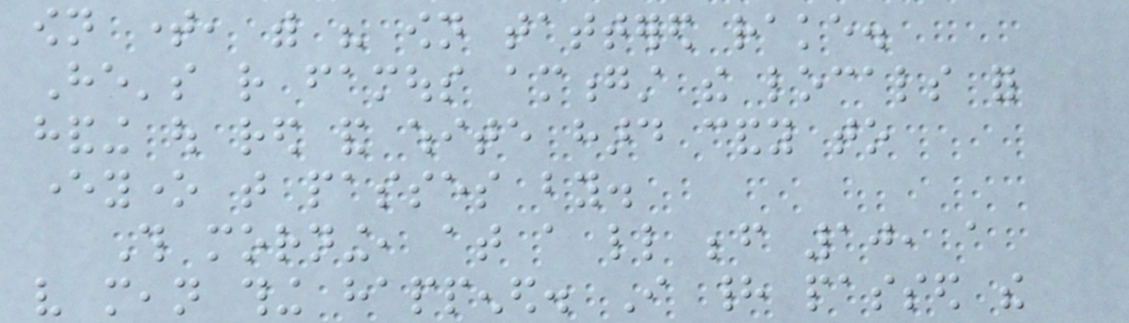own time, with his own tattered rake.
He's rather famous amongst the locals for
handing out red and white hard candy to
everyone that passes by.
This morning, at a little before 10, a
very mean thing happened. I had passed the
